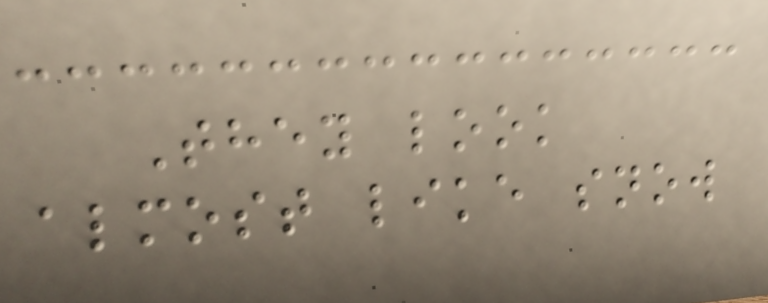They look
almost like snow
